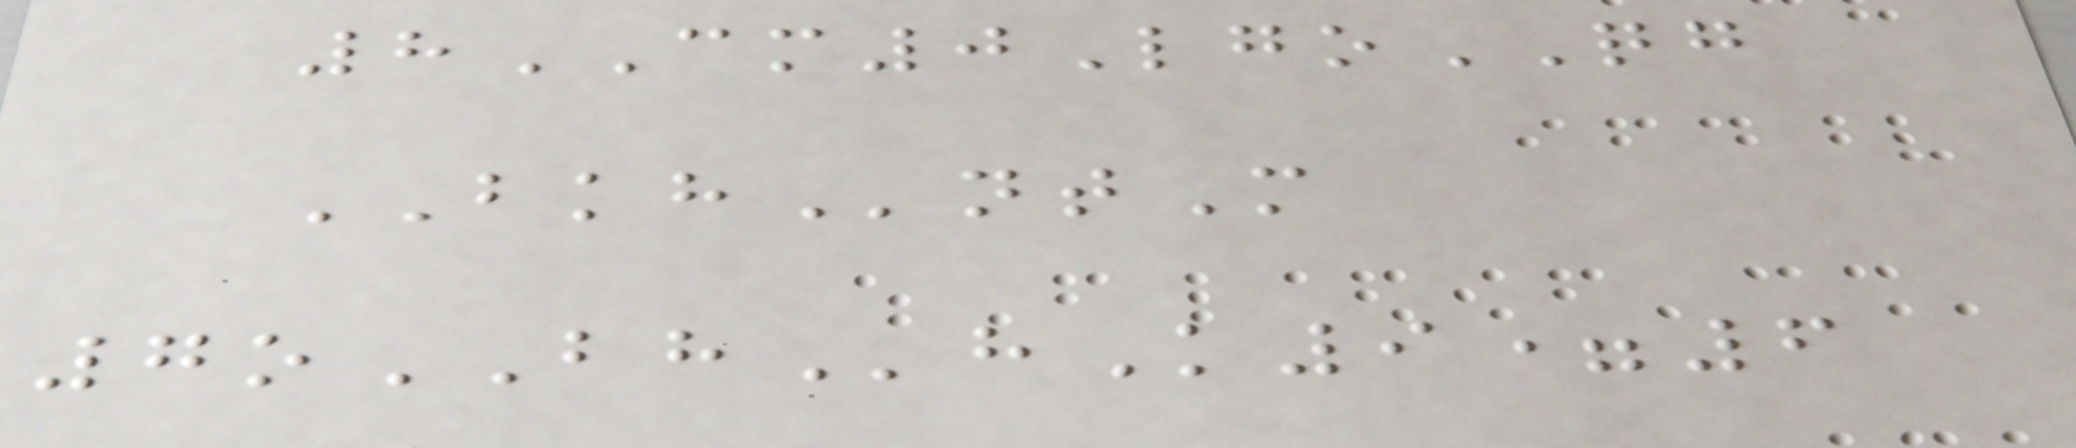8CM0LgoQG
BKHntM
7oBHhK9=6
